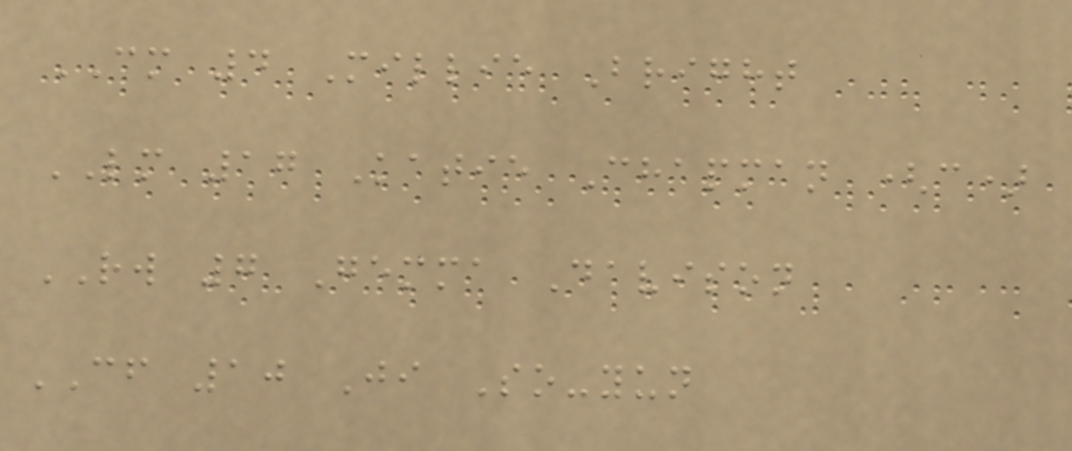CM 4 Millie Bright
LM 17 Katie Chapman (c)
RW 7 Gemma Davison
CF 10 Ji So-yun
